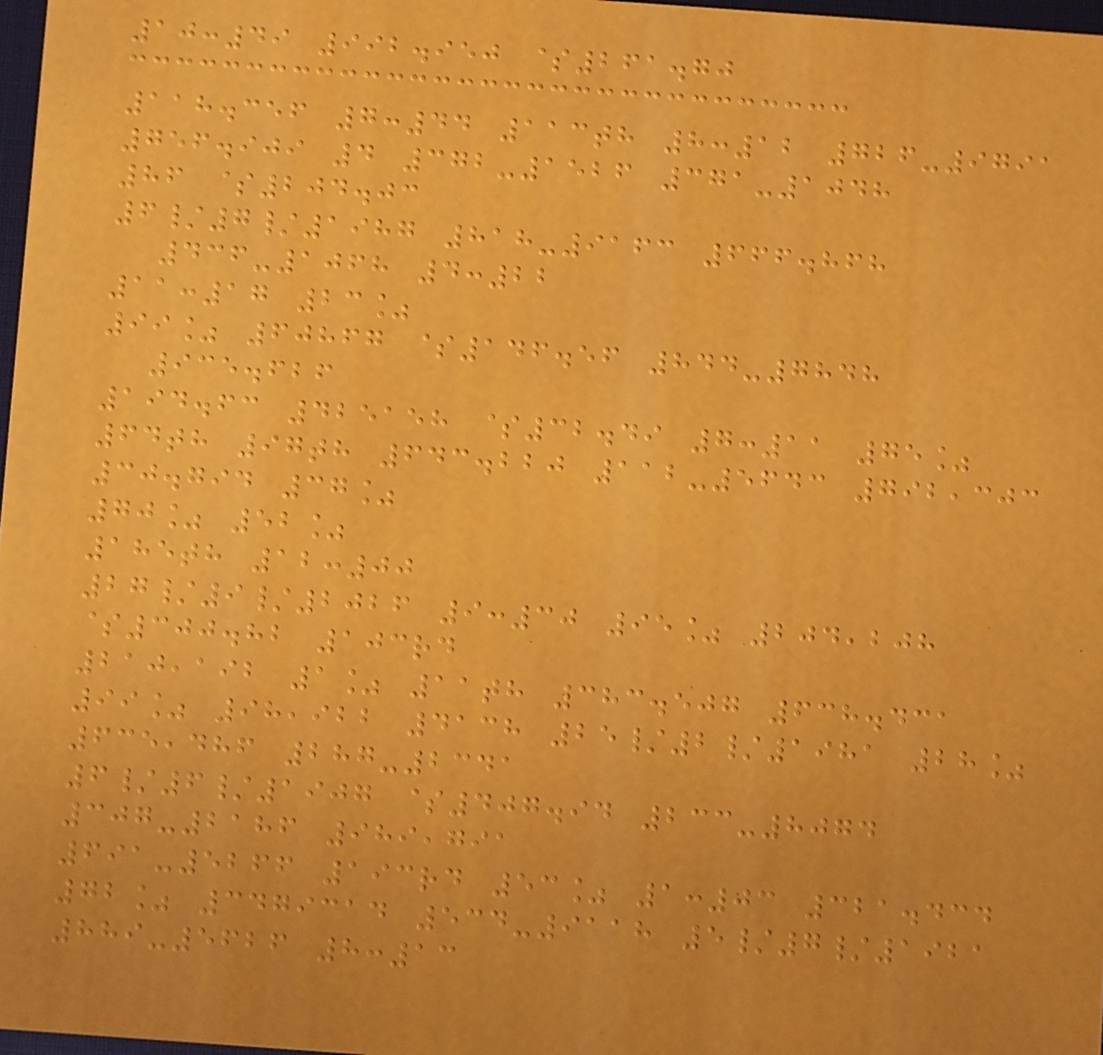10:49 992.950 $261.70
118.356 7:44 113th 8:12 726-9791
756.909 4 372-1526 371-1048
86 $204.03
6/7/1987 818-9163 666.868
436-1068 4:22
11:17 23%
99% 60867 $146.56 844-7848
935.626
194.63 425158 $32.49 7:11 75%
64th 97th 643.220 112-5643 792,303
30.794 37%
70% 52%
185th 12:00
27/9/2026 9:30 95% 204,208
$300.82 103rd
210,192 1% 11th 383.507 638.431
99% 98,922 4138 25/2/1981 28%
635,486 287-2341
6/6/1907 $407.94 233-8074
307-2186 989,791
691-5266 193rd 53% 1:03 321.434
72% 3479314 534-9118 5/7/1921
889-5626 8:13
